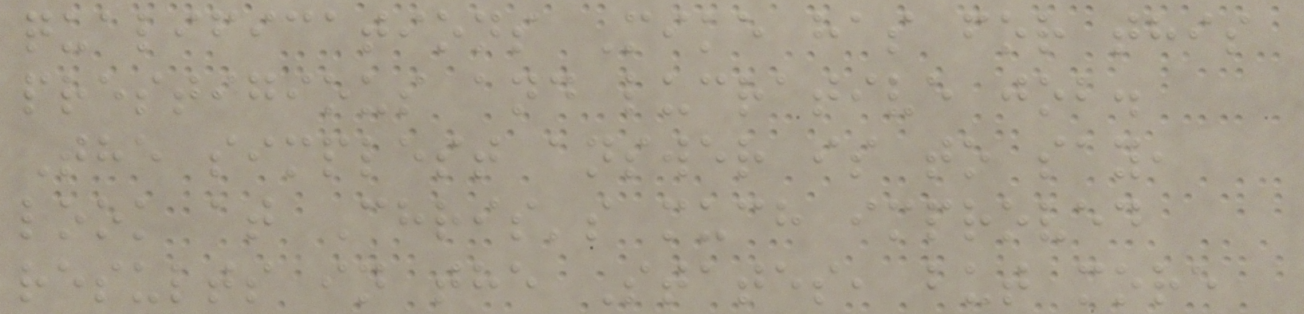qualifications Mike has for this
prestigious and lucrative job.
The simplest answer is to say,
look at Chris's much improved
results in the States, but more
